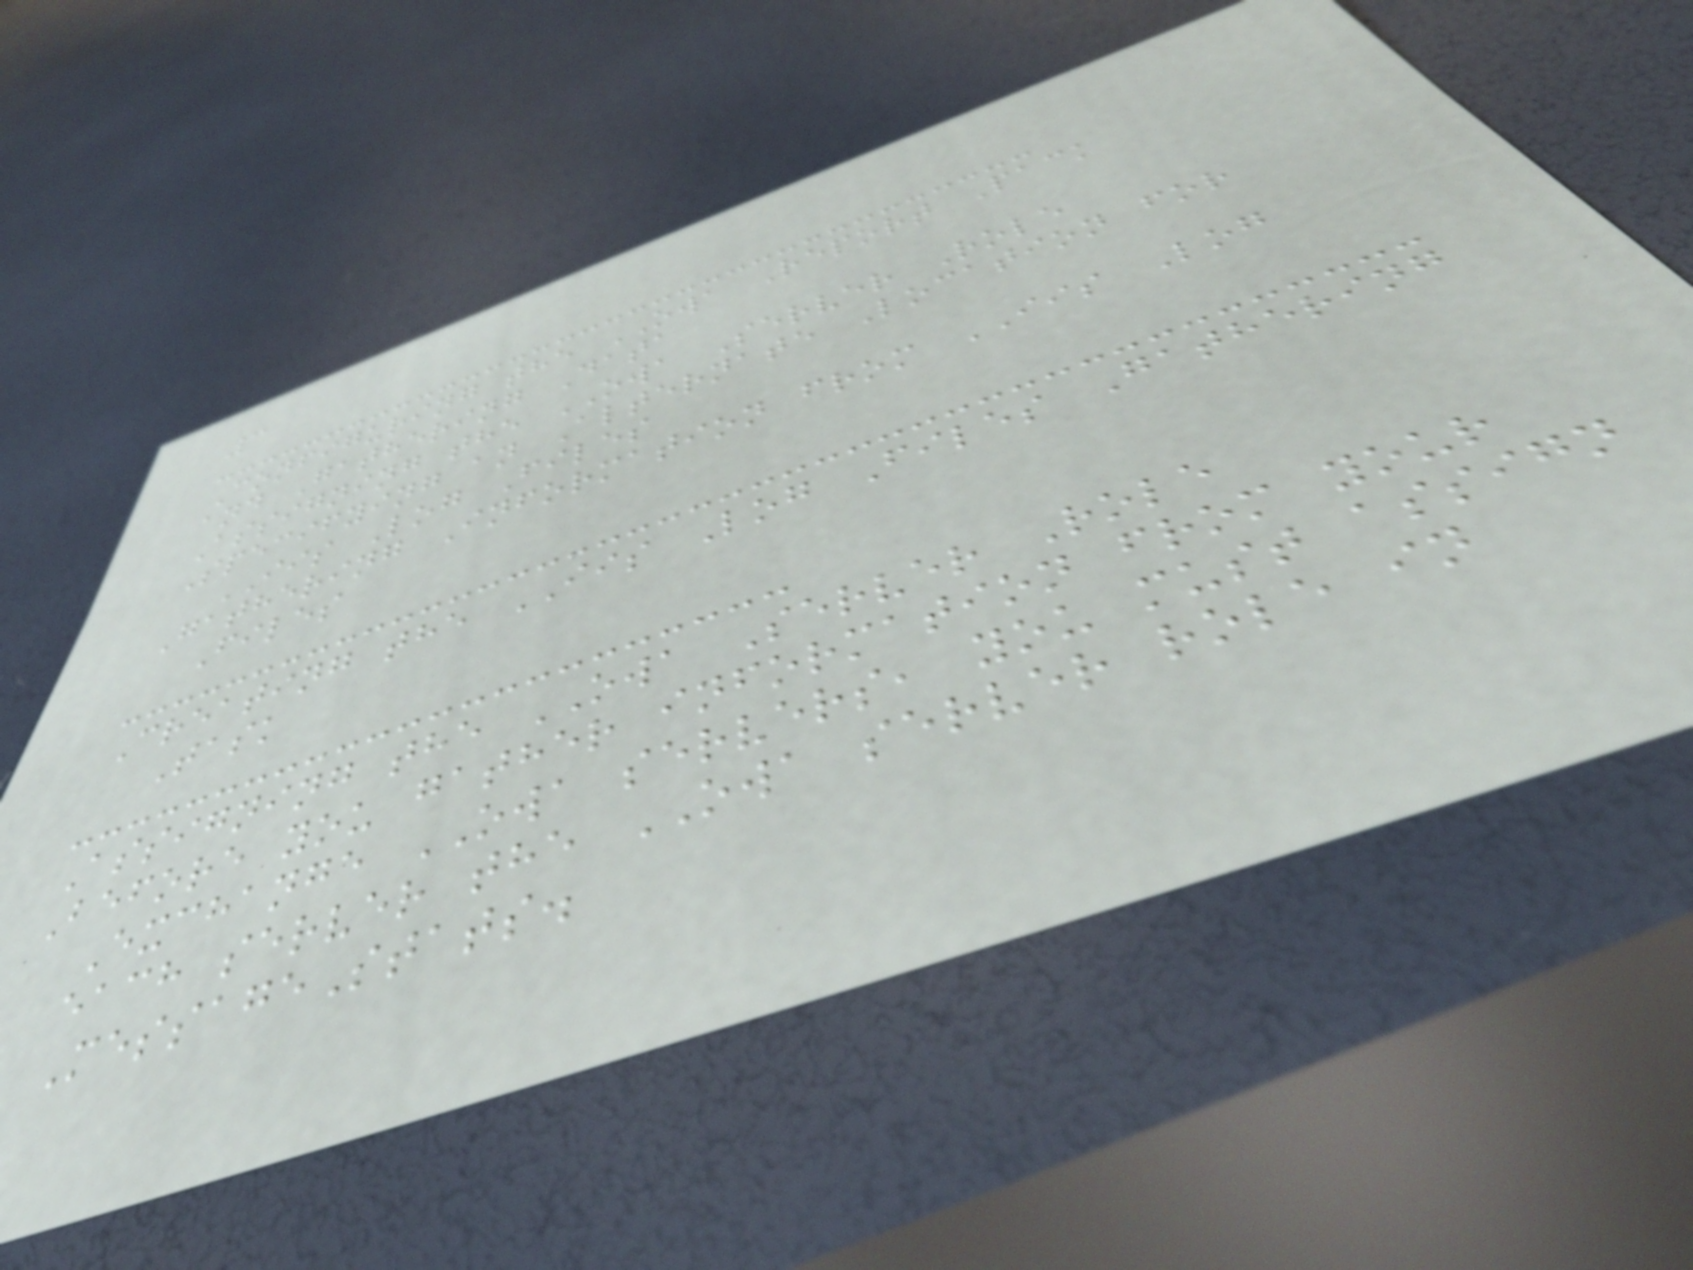3
Configuring the OWA Report Pack
and Gathering Data
Assigning the OWA Server Role
Specifying an Alternate Location for
IIS Log Files
Gathering Information from IIS Log
Files
Creating the IIS Log Files Gathering
Task
Assigning the OWA Server Role
Before you gather information from your
Exchange OWA servers, you must assign
each server the OWA server role in
MessageStats.
